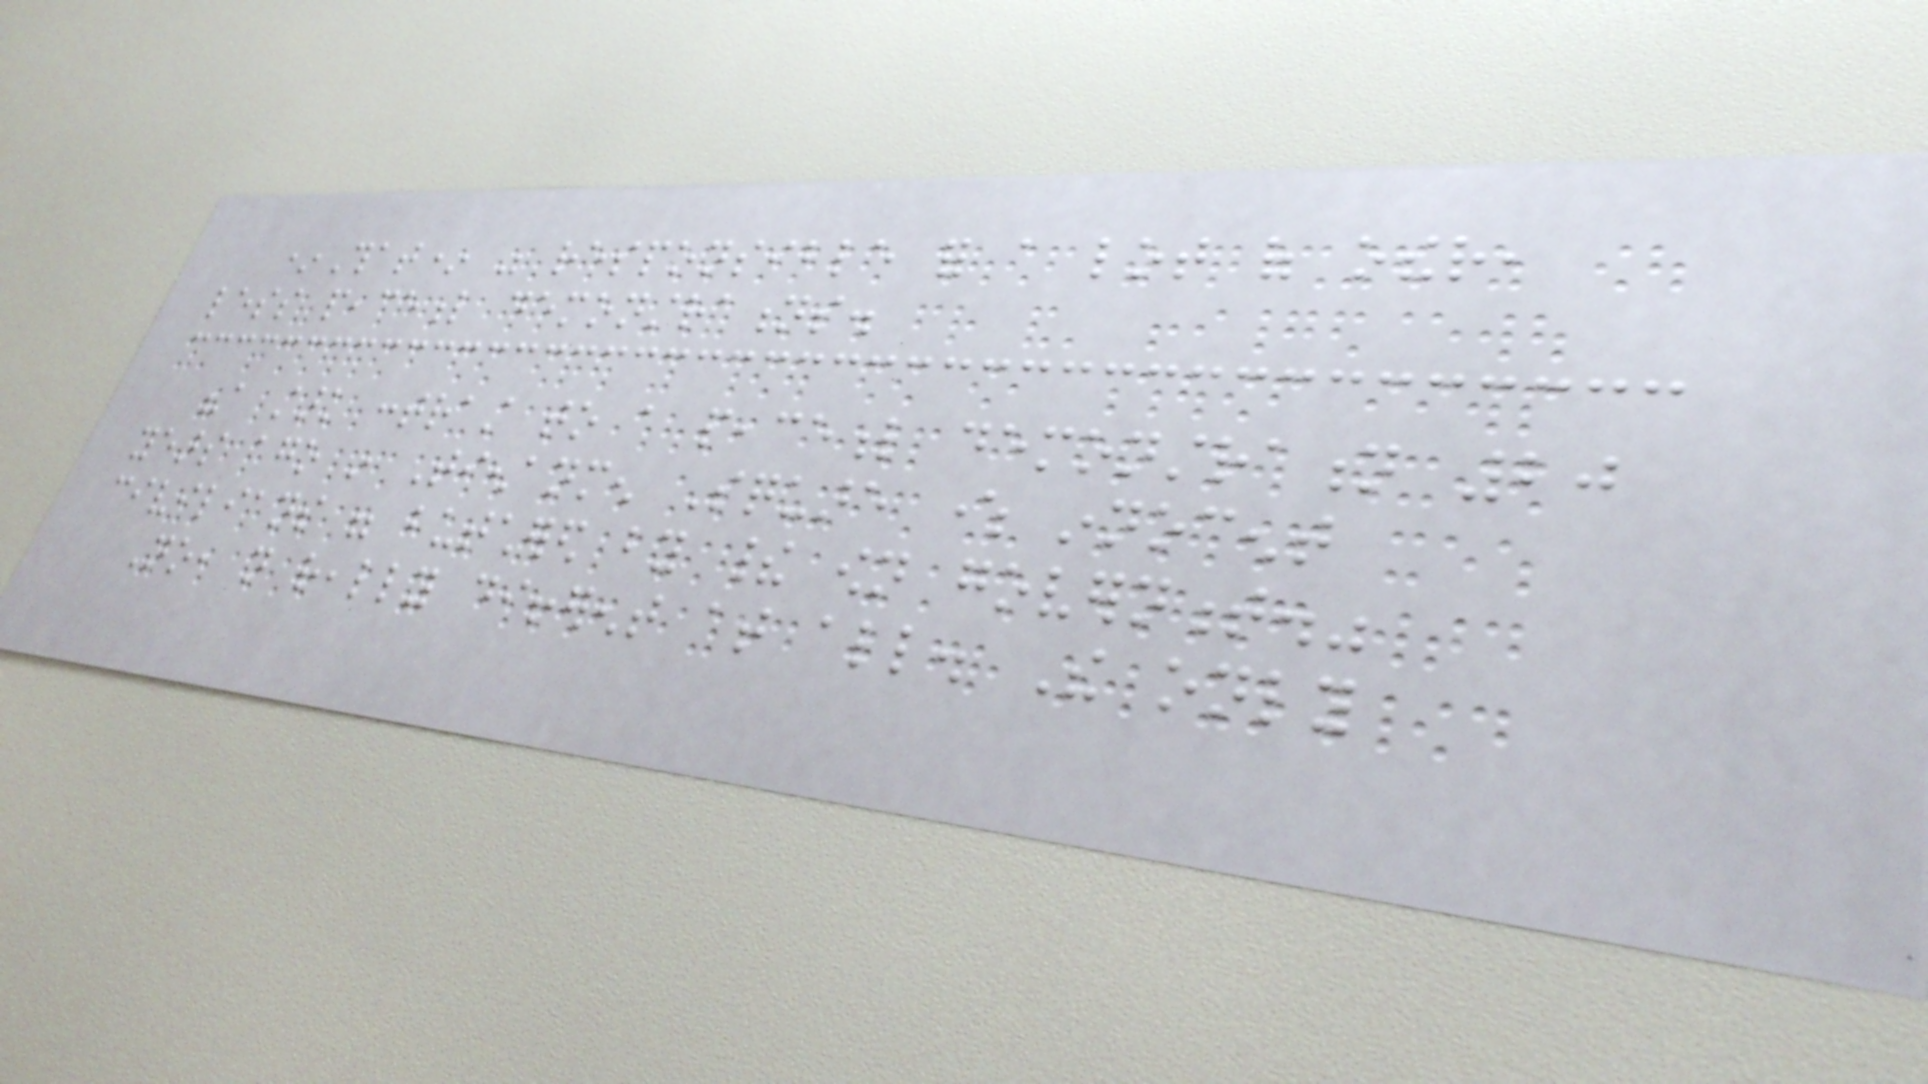*That* was responsible for a lot of other,
less peaceful demonstrations.
"a stark contrast to a peaceful demonstration 20
years ago in Tienanmen Square where innocent
civilians were butchered by their own government."
No, not really different at all. The only
